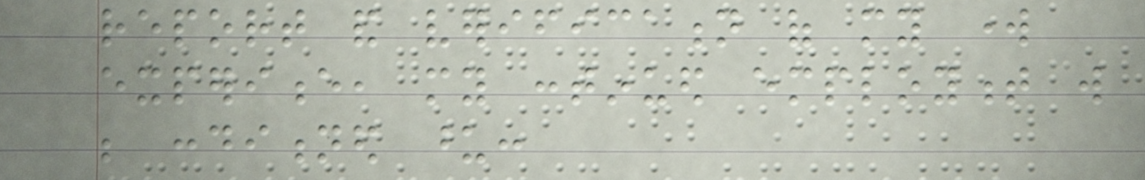report and verification of my work
experience, my continued employment will
be conditioned upon:
